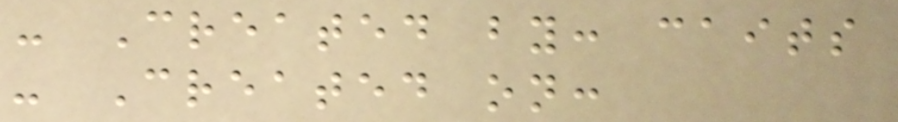- Created by: caits
- Created on:
